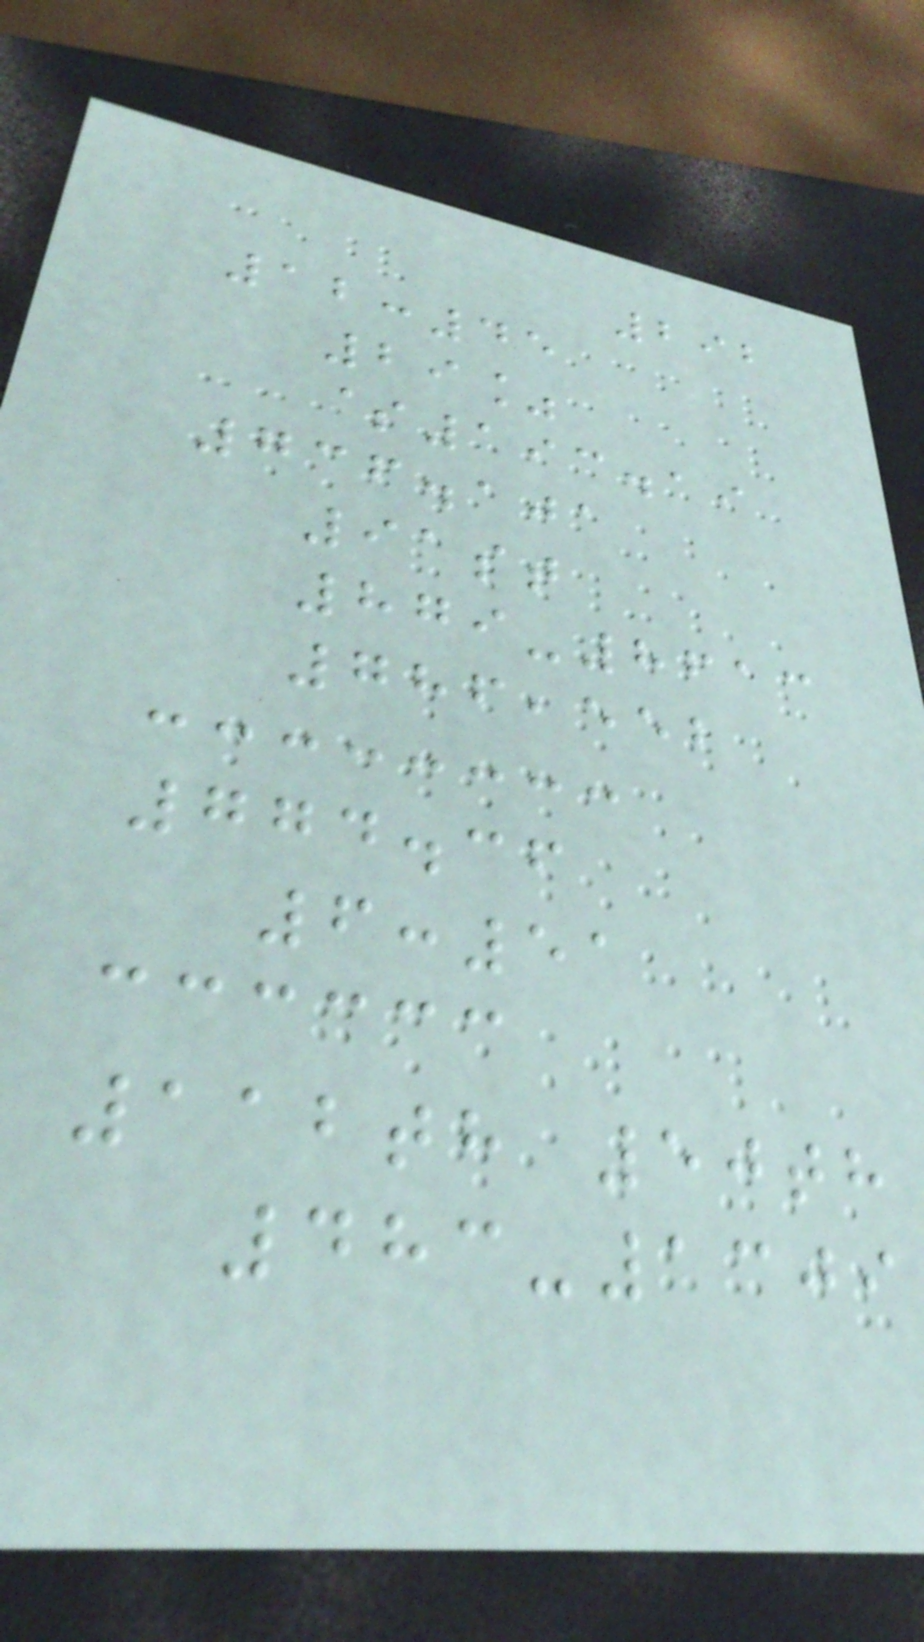292
12:45
29%
$193.19
736.101
91st
879-8613
786,552
774.36
6:51
112th 50th
483-1309
